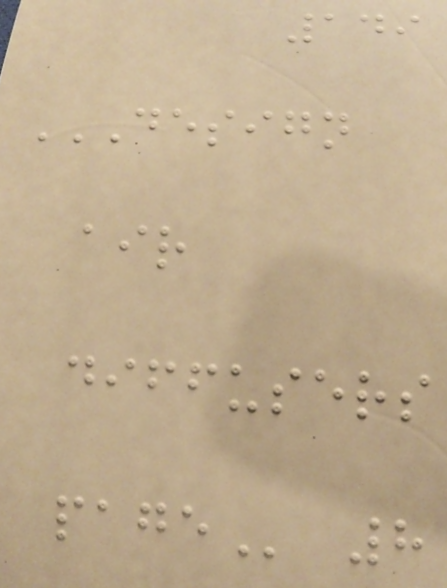149
DESIGN
AIR
DIFFUSERS
PAGE 8
